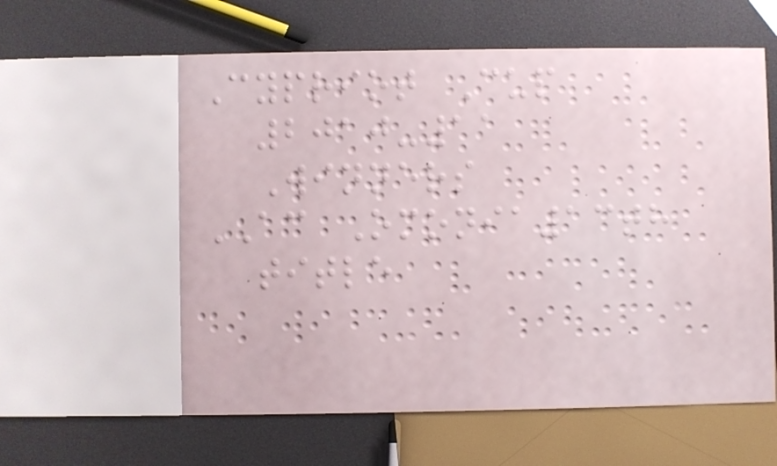Cypriot Cup
2010-11
Winners
AC Omonia13th
title
